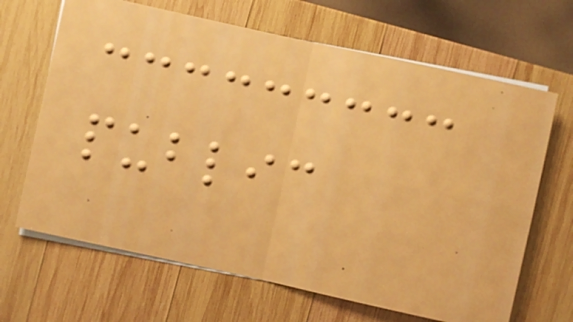public
